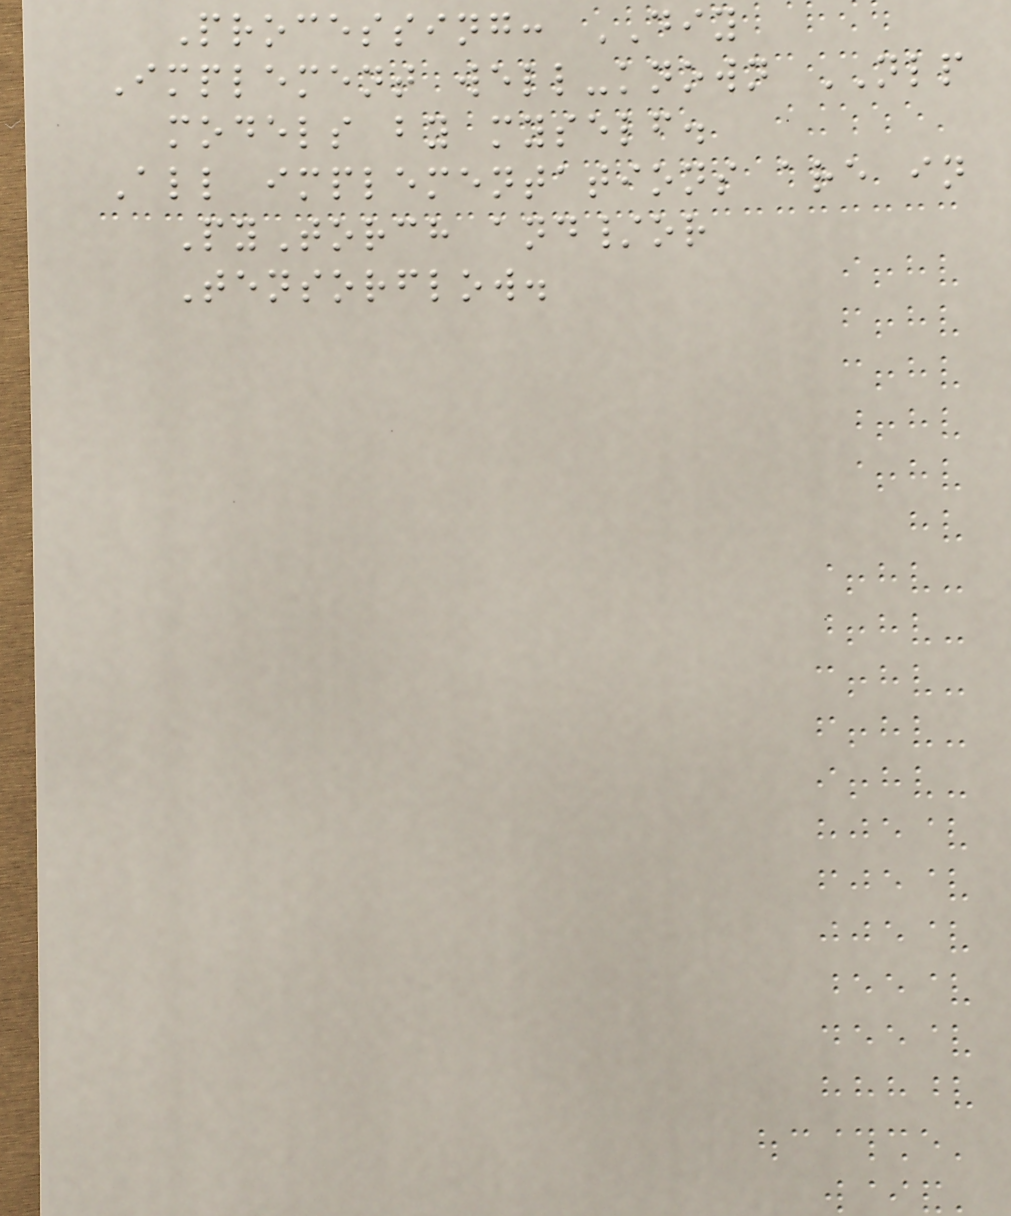Processing: DIY
Implement well-known NLP
models by myself.
All implementations are in
PyTorch and/or
Tensorflow.
